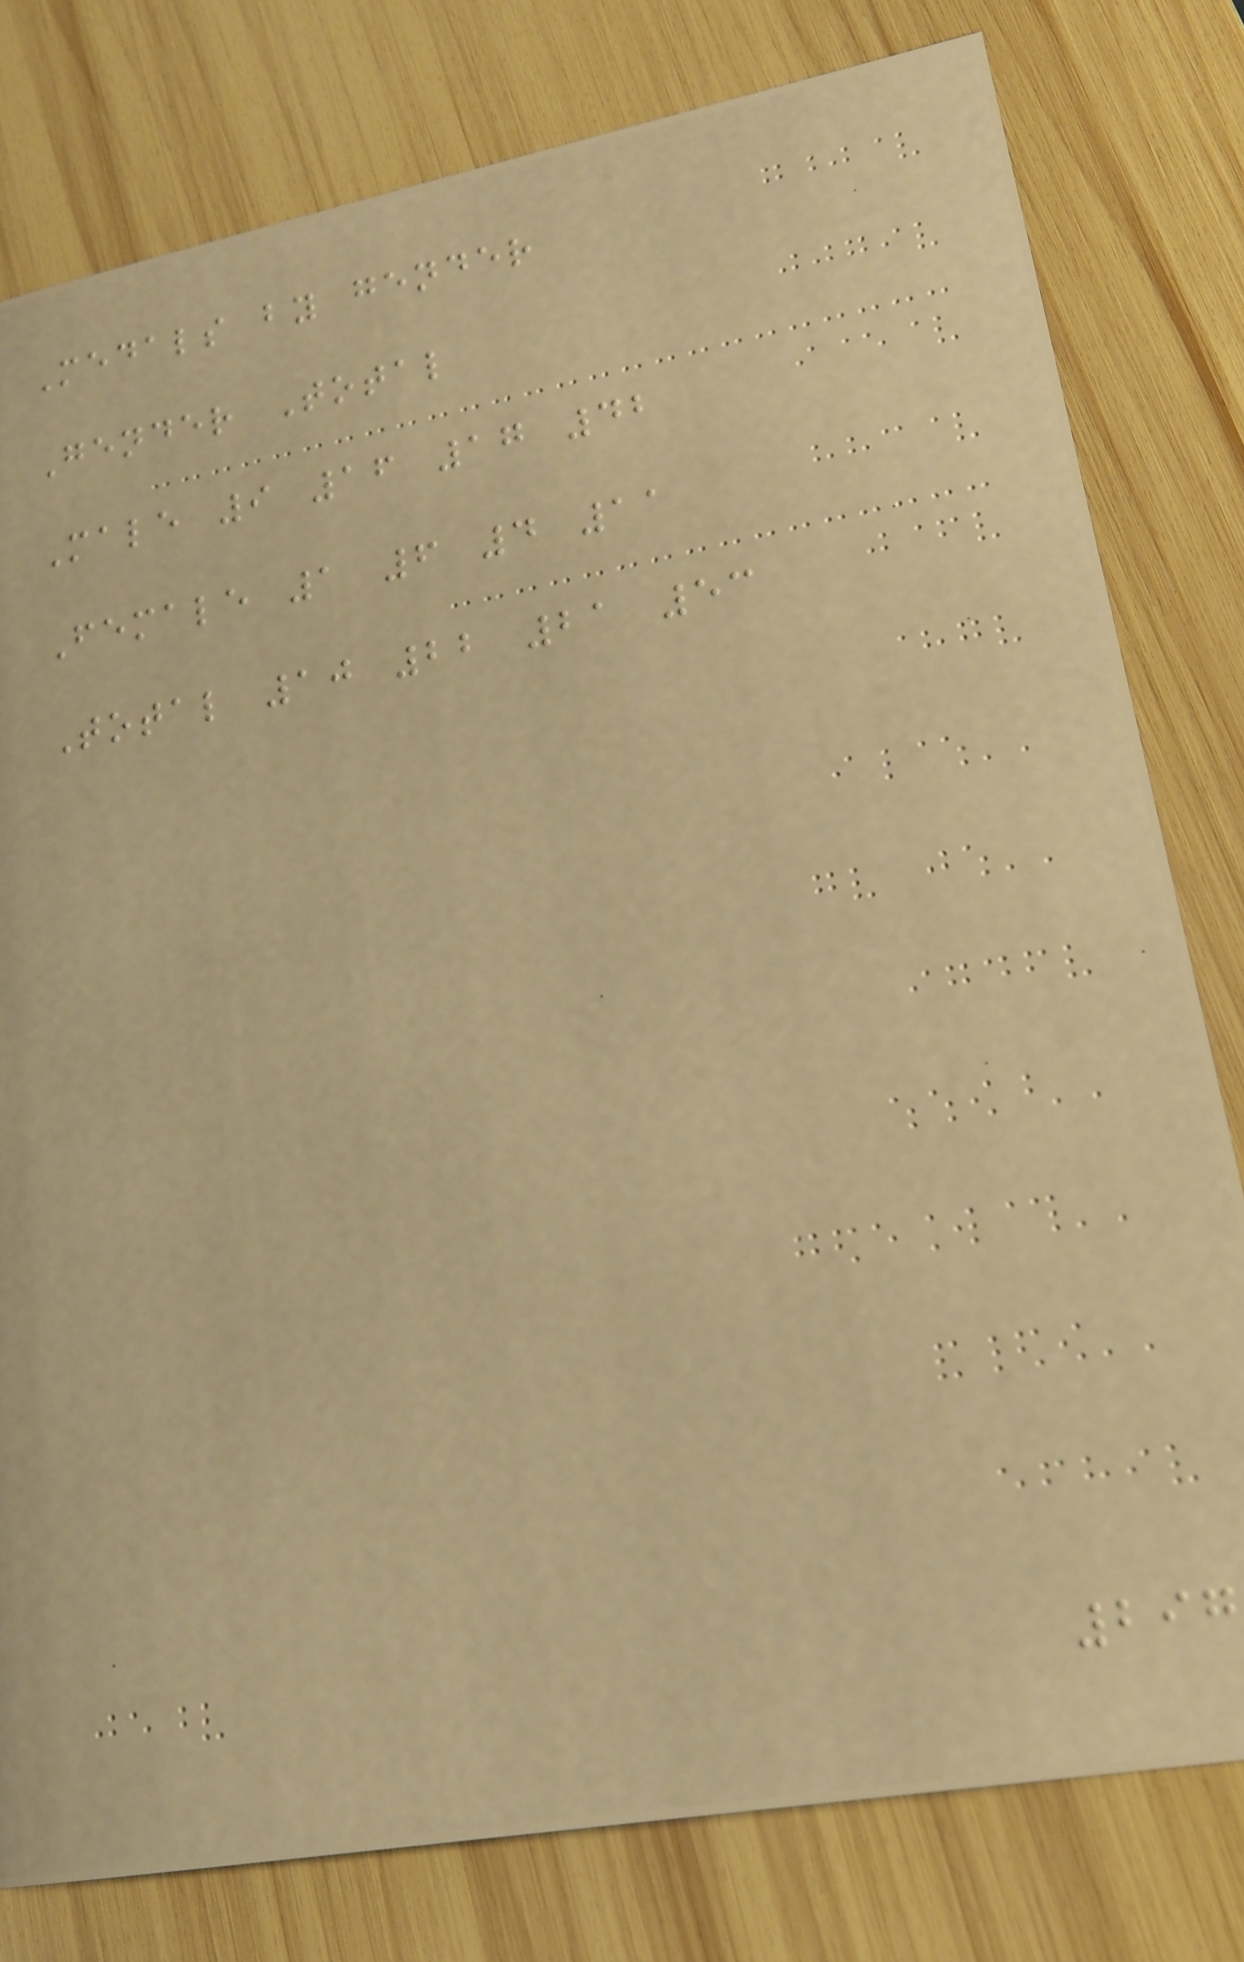Medals by gender
Gender Total
Male 9 16 17 42
Female 1 6 4 11
Total 10 22 21 53
297
